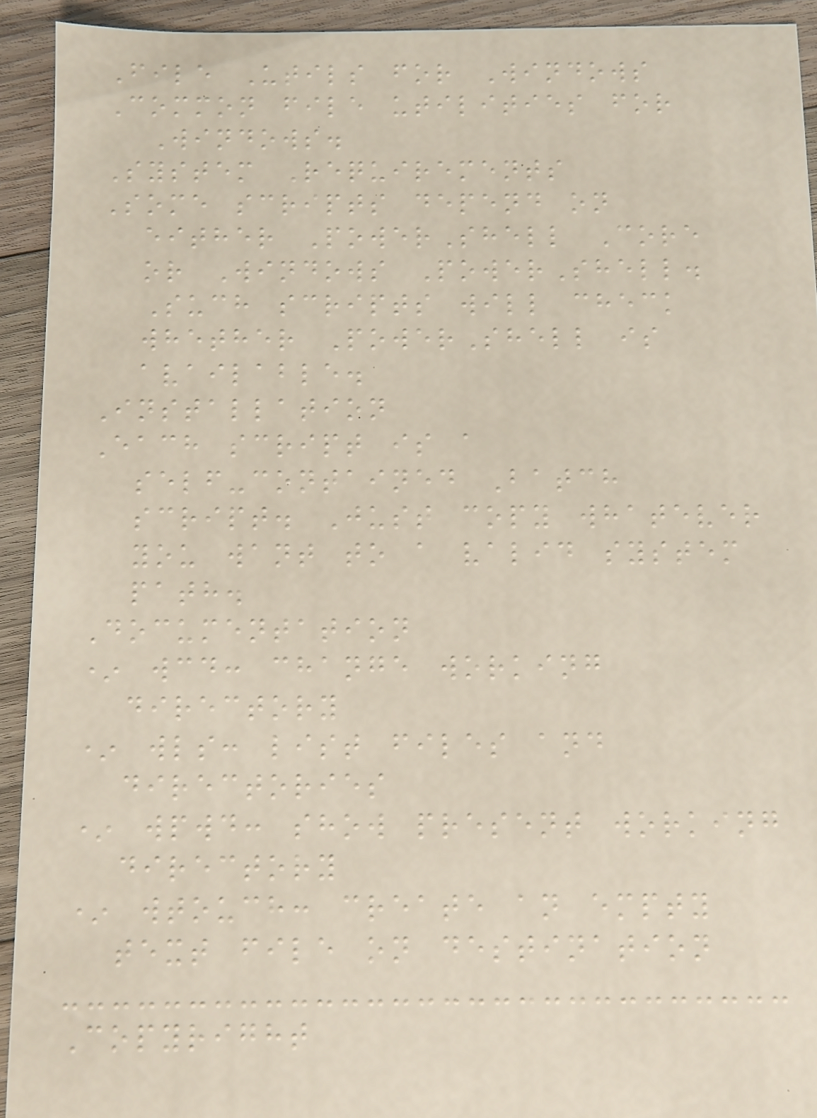File Utils for Windows
Common file utilities for
Windows.
System Requirements
Some scripts depend on
either PowerShell Core
or Windows PowerShell.
Such scripts will check
whether PowerShell is
available.
Installation
Each script is a
self-contained Batch
script. Just copy whatever
you want to a valid system
path.
Documentation
* wcd: change working
directory
* wls: list files and
directories
* wpwd: show present working
directory
* wtouch: create an empty
text file on destination
Copyright
